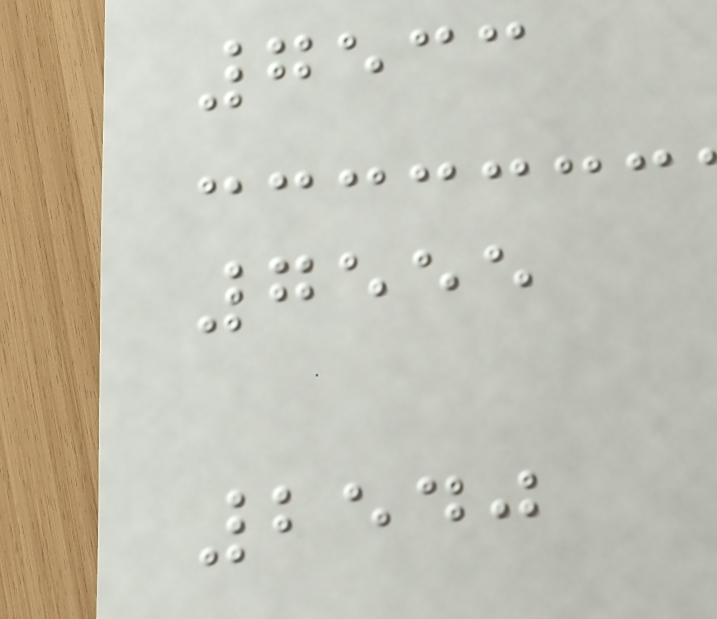7533
7555
2540
